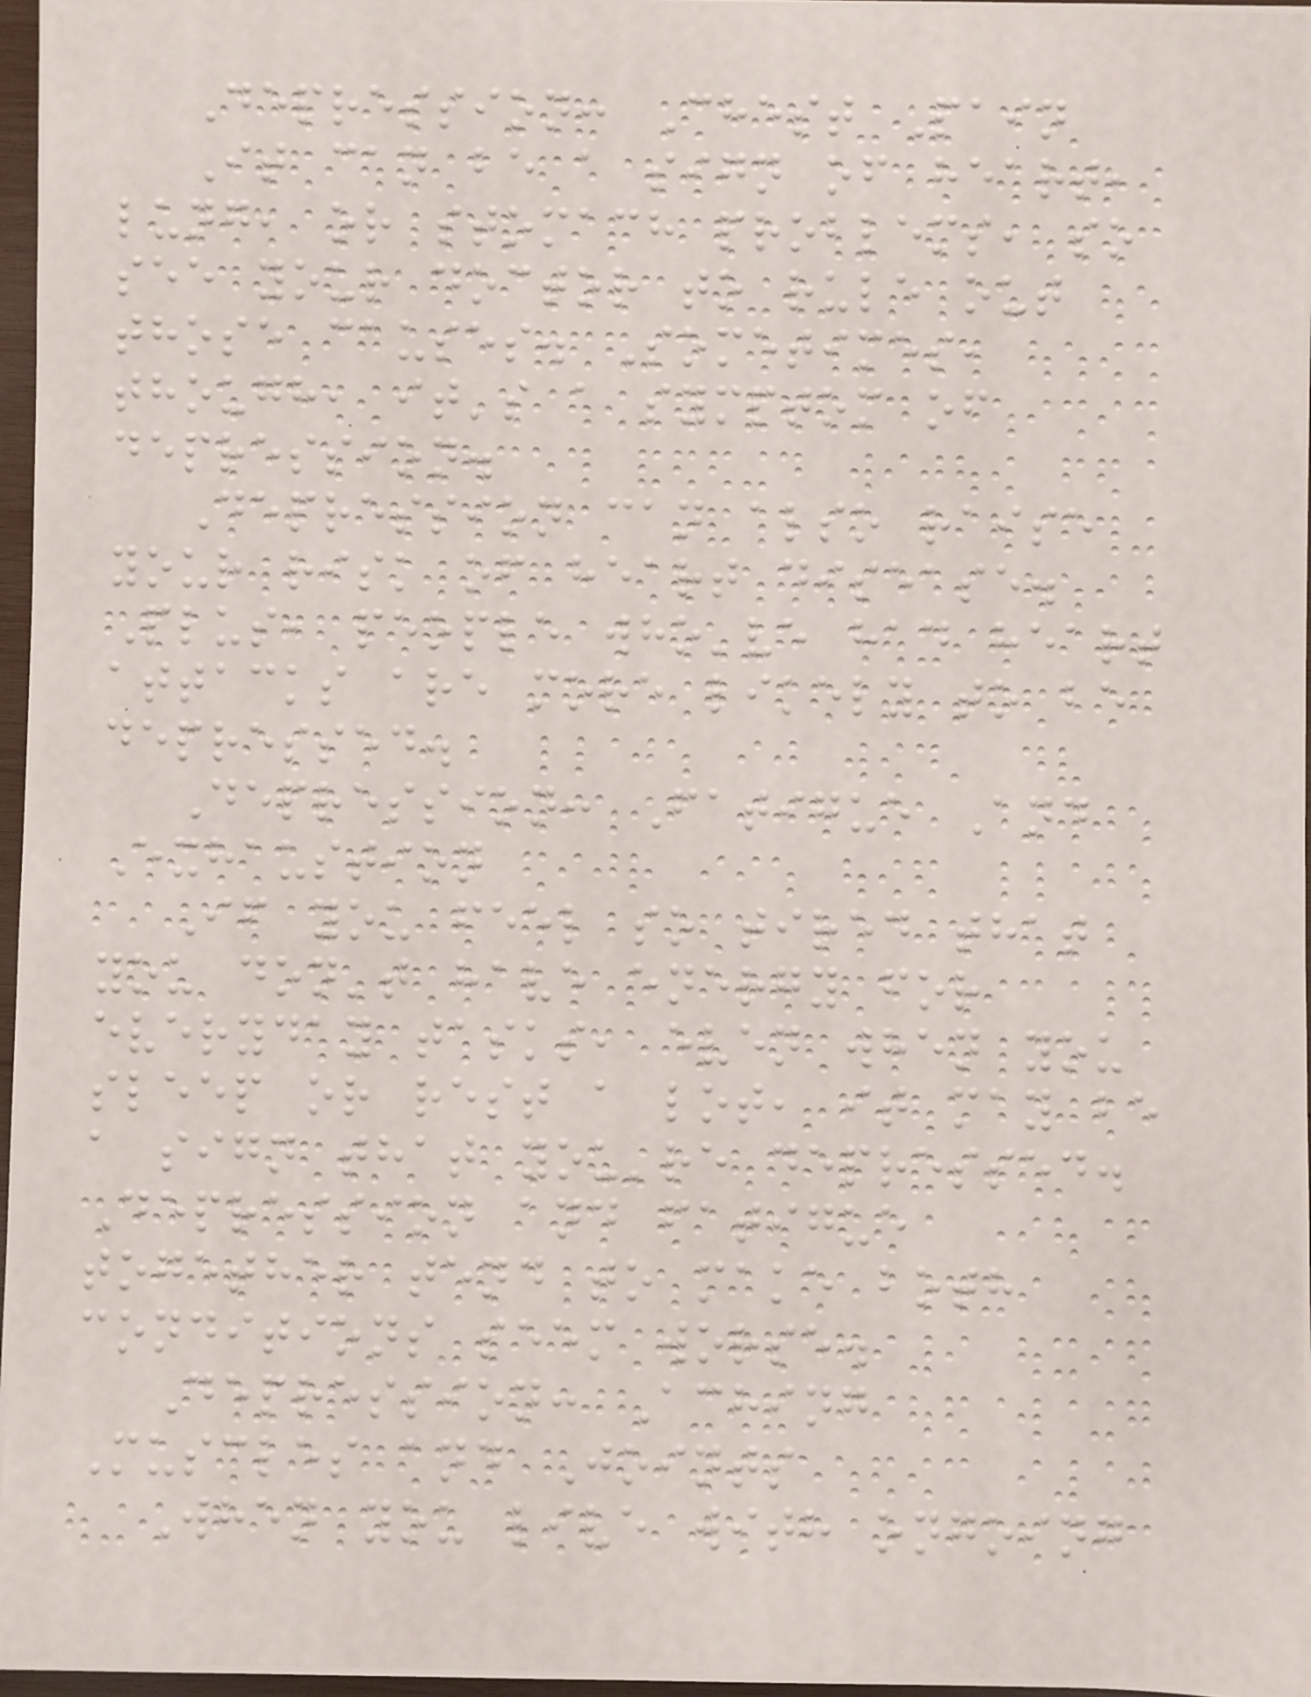Depression: Chest Pain
It can be a sign of heart,
lung, or stomach problems, so
see your doctor to rule out
those causes. Sometimes,
though, it's a symptom of
depression.
Depression can also raise
your risk of heart disease.
Plus, people who've had heart
attacks are more likely to be
depressed.
Depression: Fatigue And
Exhaustion
If you feel so tired that
you don't have energy for
everyday tasks, even when you
sleep or rest a lot, it may be
a sign that you're depressed.
Depression and fatigue
together tend to make both
conditions seem worse.
Depression: Aching
Muscles and Joints
When you live with ongoing
